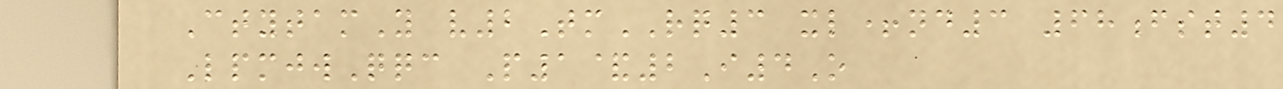CtytamY v2TmRQ3 xl+nd3 68fst4
LpmjwQqc P1&2I4O
